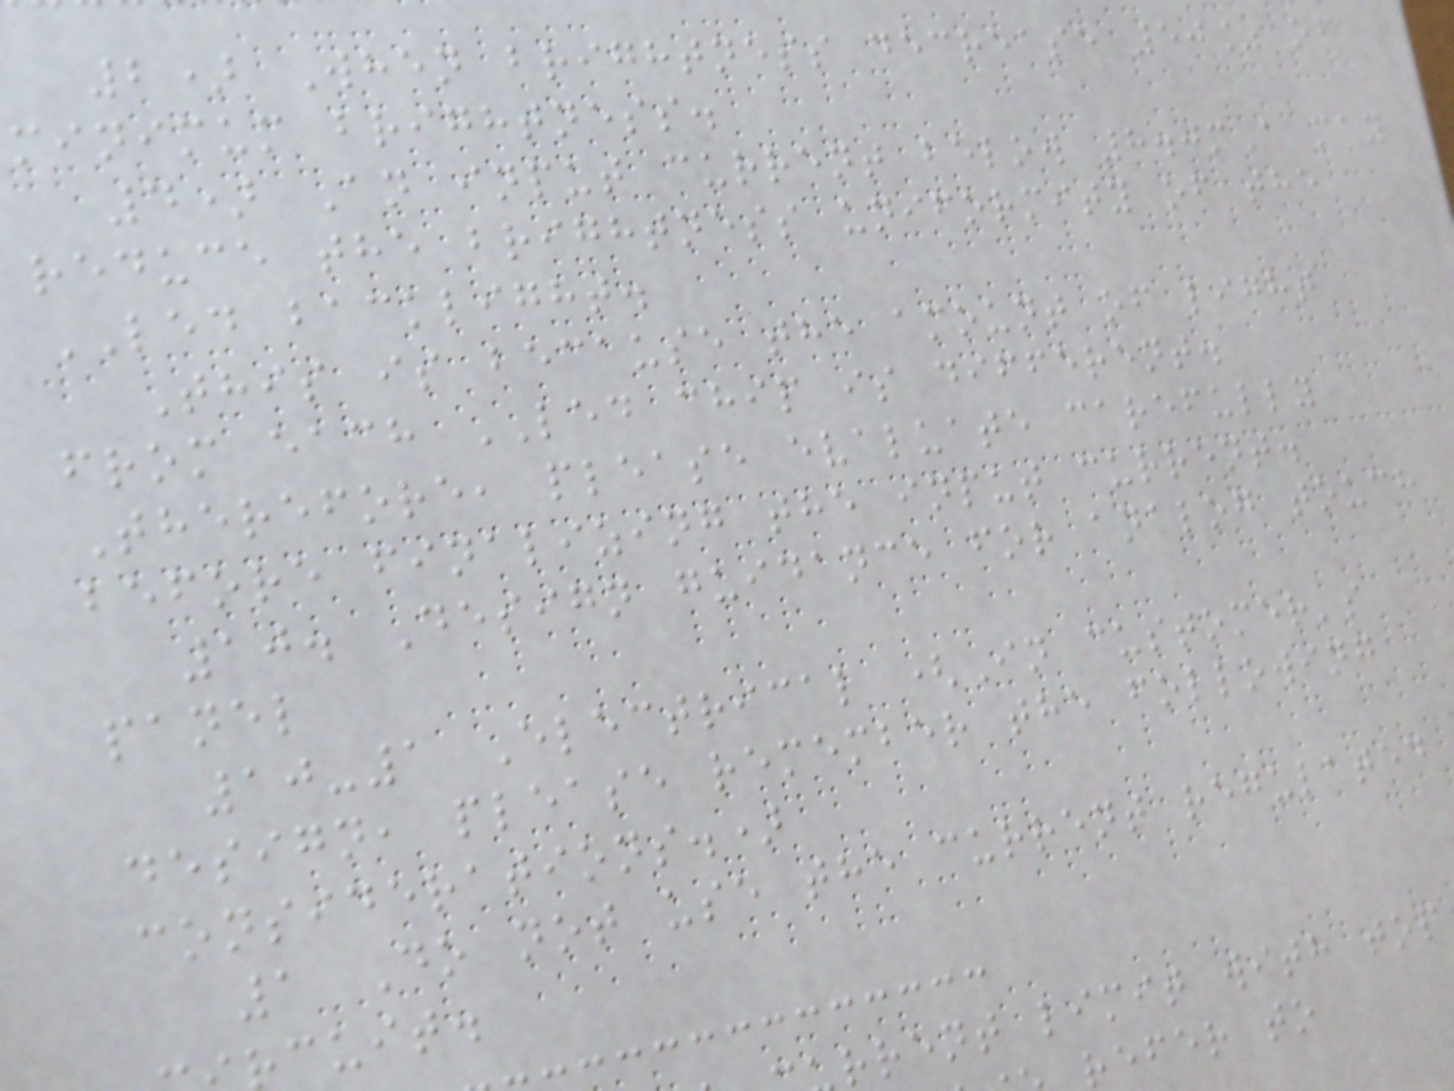2) When brightness decrease 50% of
minimum brightness.
4) An input current below 8.0mA may
reduce the brightness uniformity of the
LED backlight.
This is because the amount of light
from each LED chip is different.
Therefore, please evaluate carefully
before finalizing the input current.
10. Design guidance for analog touch
panel
10-1 Electrical (In customer's
design, please remember the following
considerations.)
1 Do not use the current regulated
cuit.
rrent limit with top
refer to
